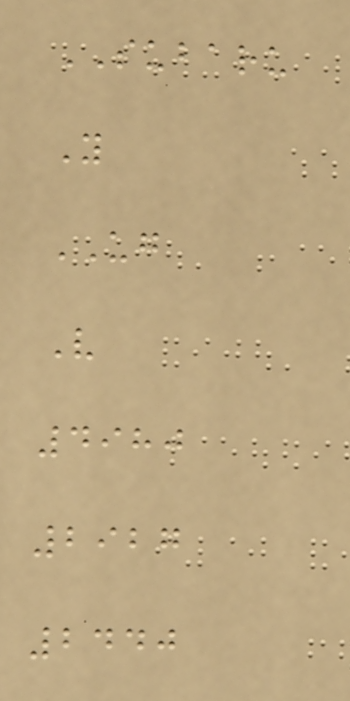SUBARU
Y
UG
V
4980
2927
2440
